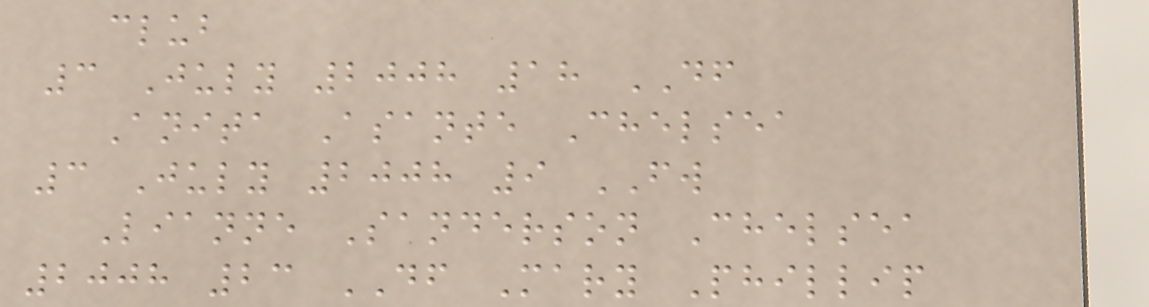club
3 July 2008 18 DF
Anita Asante Chelsea
3 July 2008 9 FW
Lianne Sanderson Chelsea
2008 23 DF Mary Phillip
